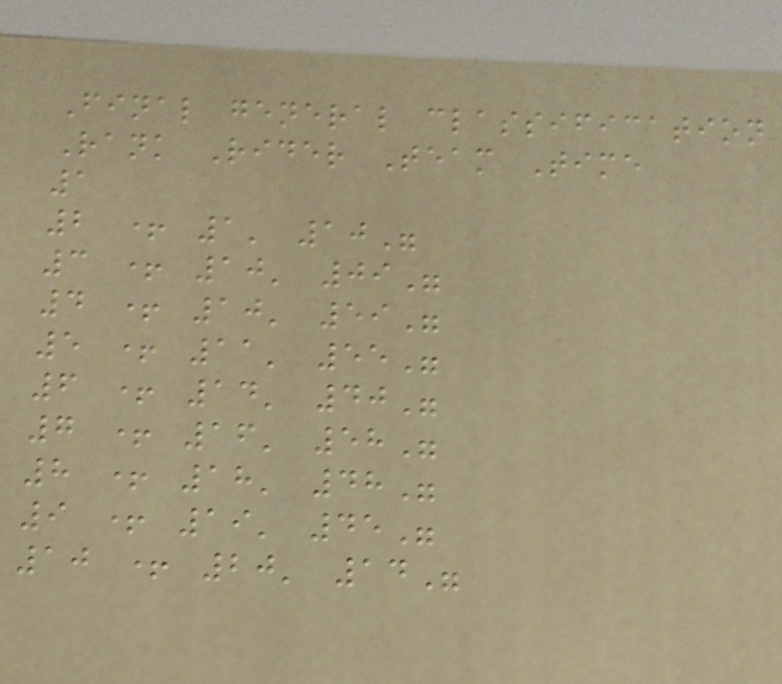Final general classification
Rank Rider Team Time
1
2 + 1' 10"
3 + 10' 09"
4 + 10' 59"
5 + 11' 55"
6 + 14' 40"
7 + 16' 58"
8 + 18' 48"
9 + 19' 45"
10 + 20' 14"
